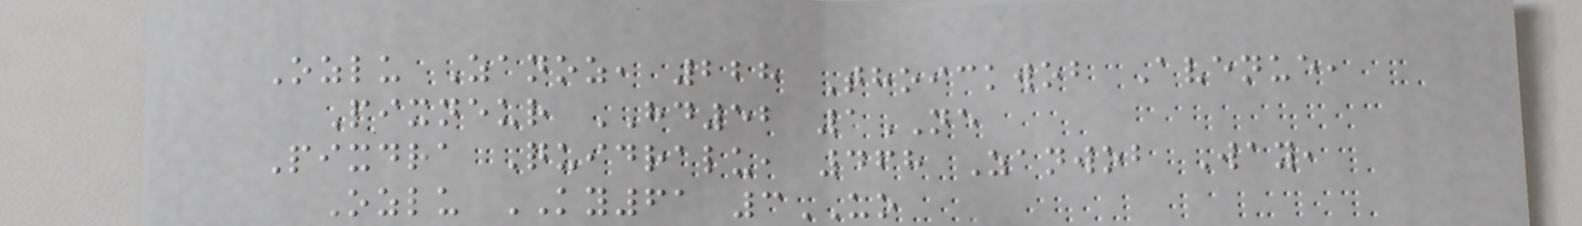Ozlu Zanoz, 228 Thoickwob Avenue,
Pixneur HD52 1NE
Pixdra Quidralu, 468 Zanwob Way,
Ozlu KY61 3UO
